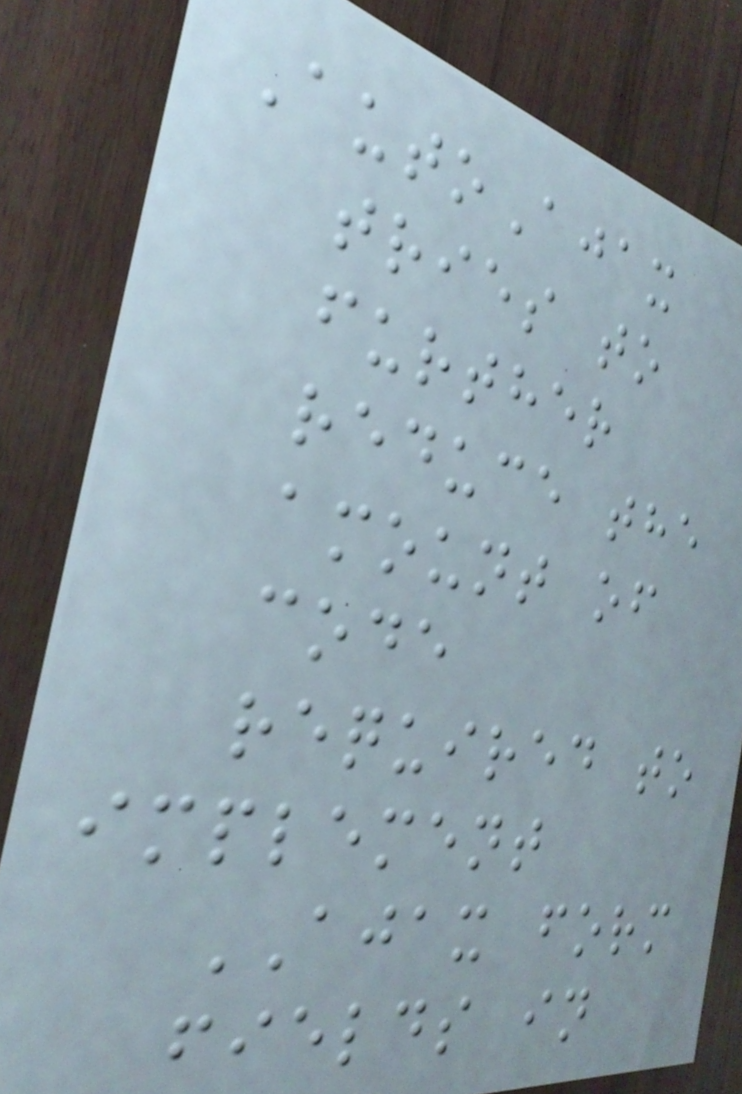AutoAjax
tries to
further
reduce the
amount of
code
required to
implement
AJAX form
fields in
